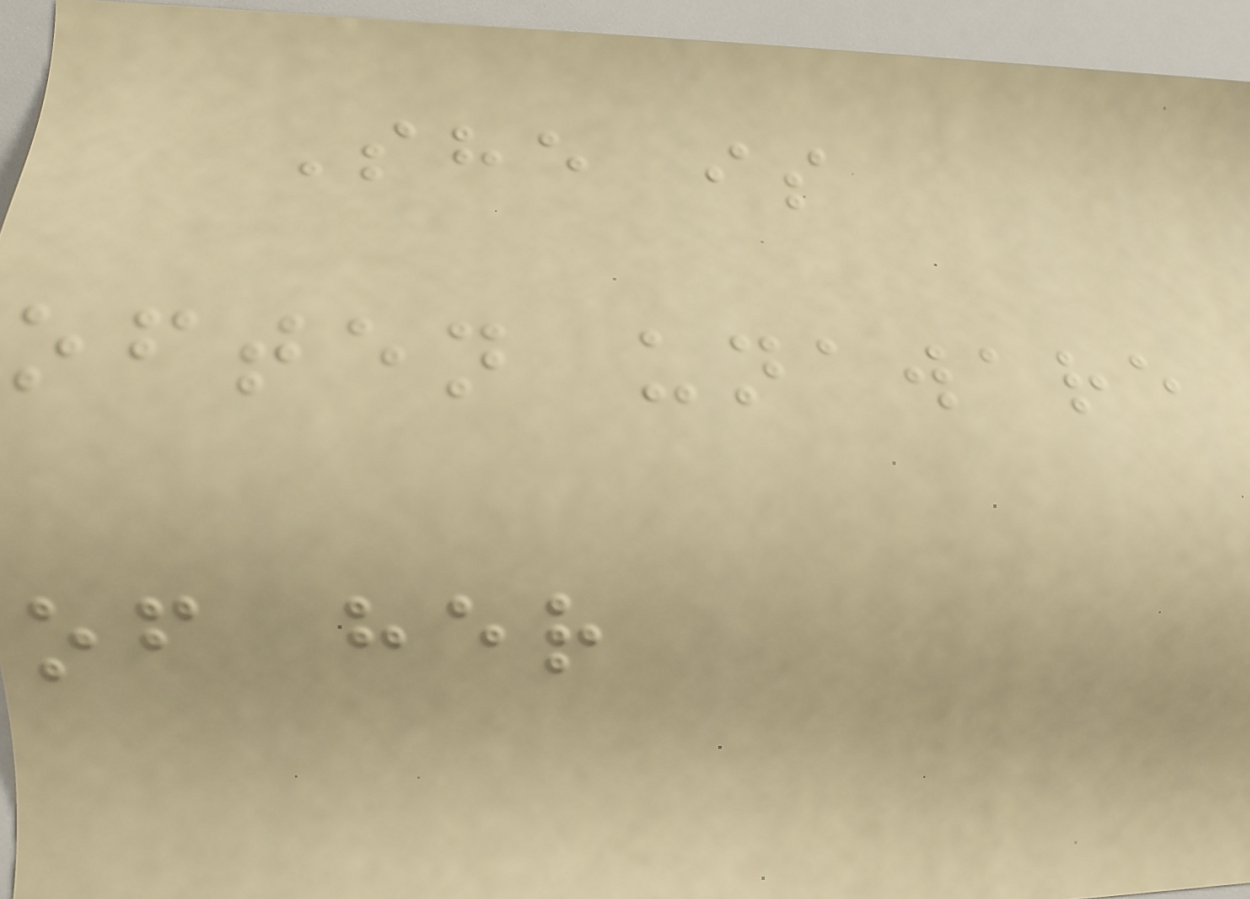She is
often unaware
of her
